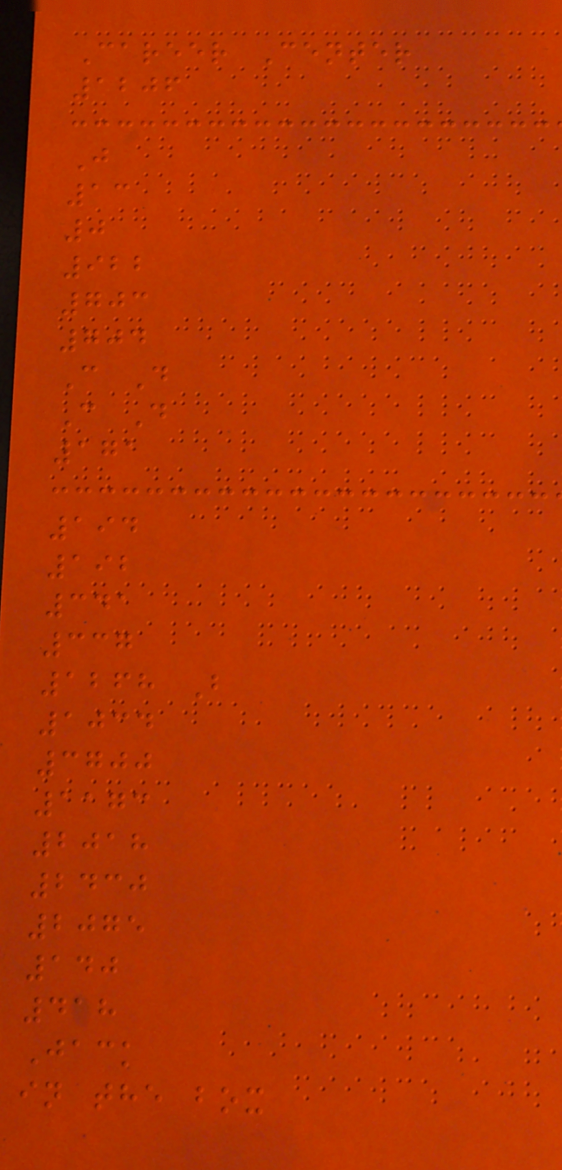Career Center
1206
J
13
0
922
703
704
C D
C D
171
194
192
341
337
1268 B
1034
3700
1173
2018
2430
2075
140
418
Jack
in the box
